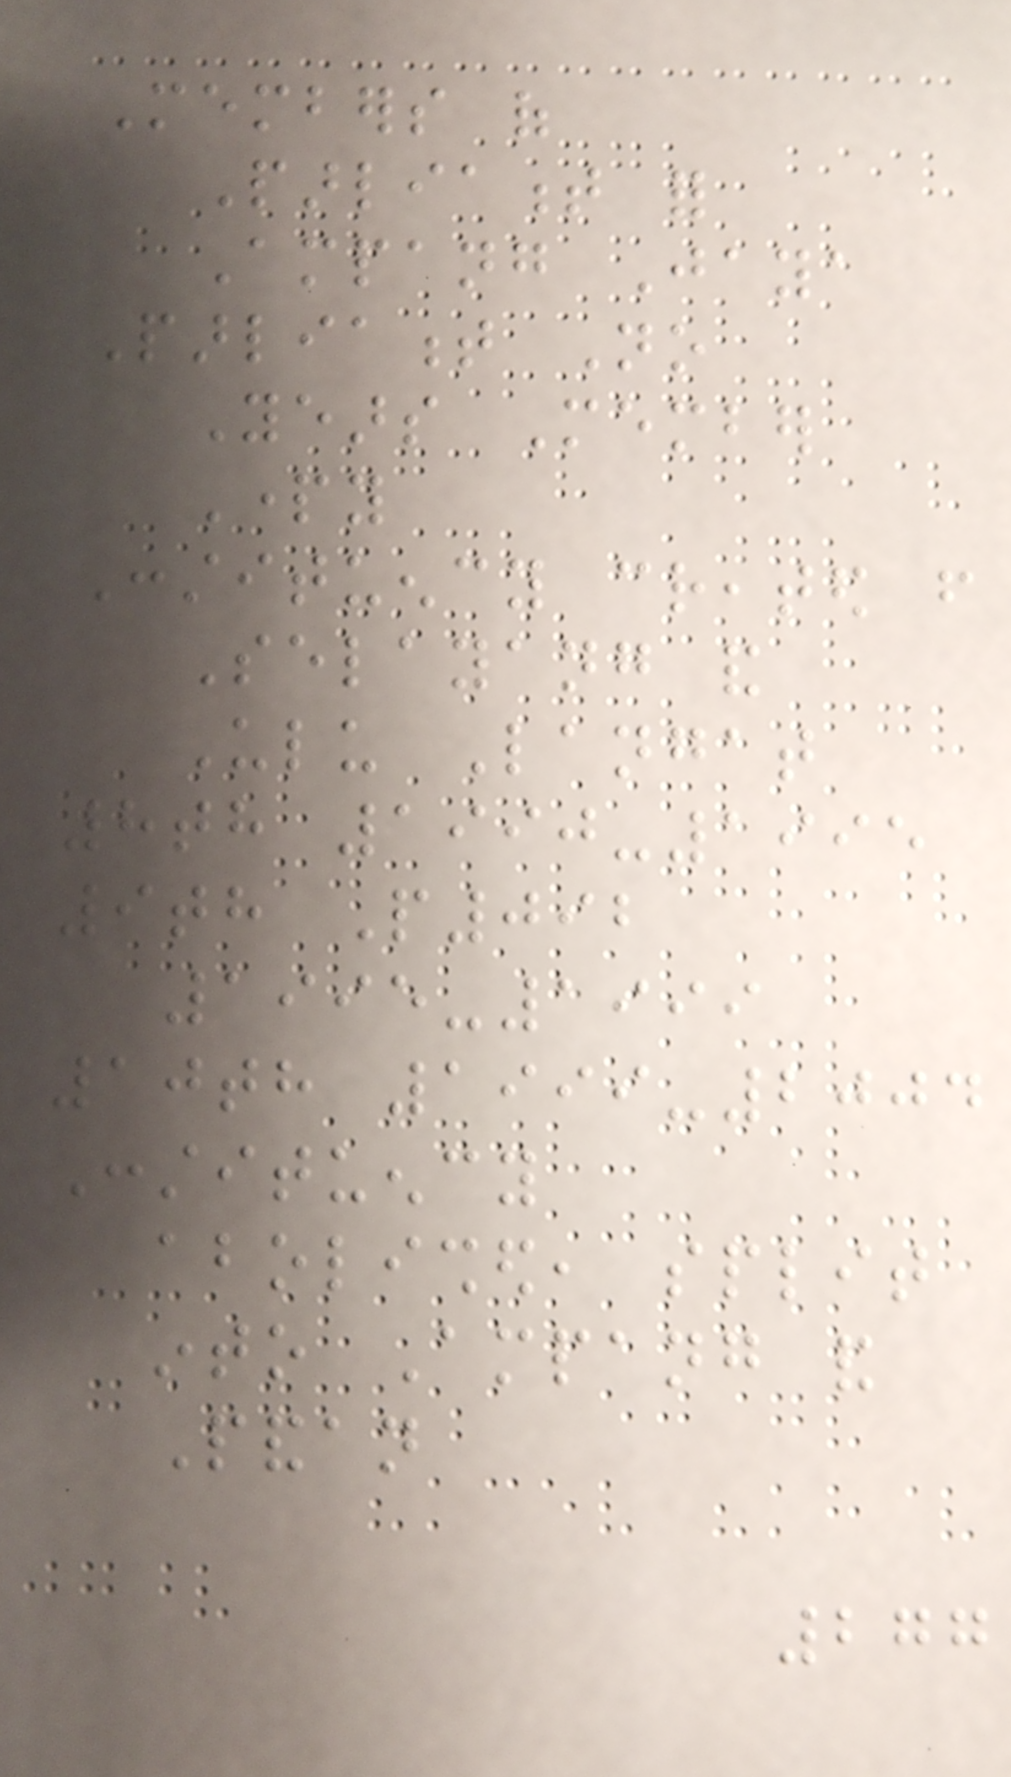Members of
Parliament for
Ampang Jaya
Parliament No
Years Member
Party
Constituency created from
Selayang and
Ulu Langat
8th 1990-1995
9th P092
1995-1999
10th 1999-2004
Constituency
abolished, split
into Ampang and
Pandan
277
